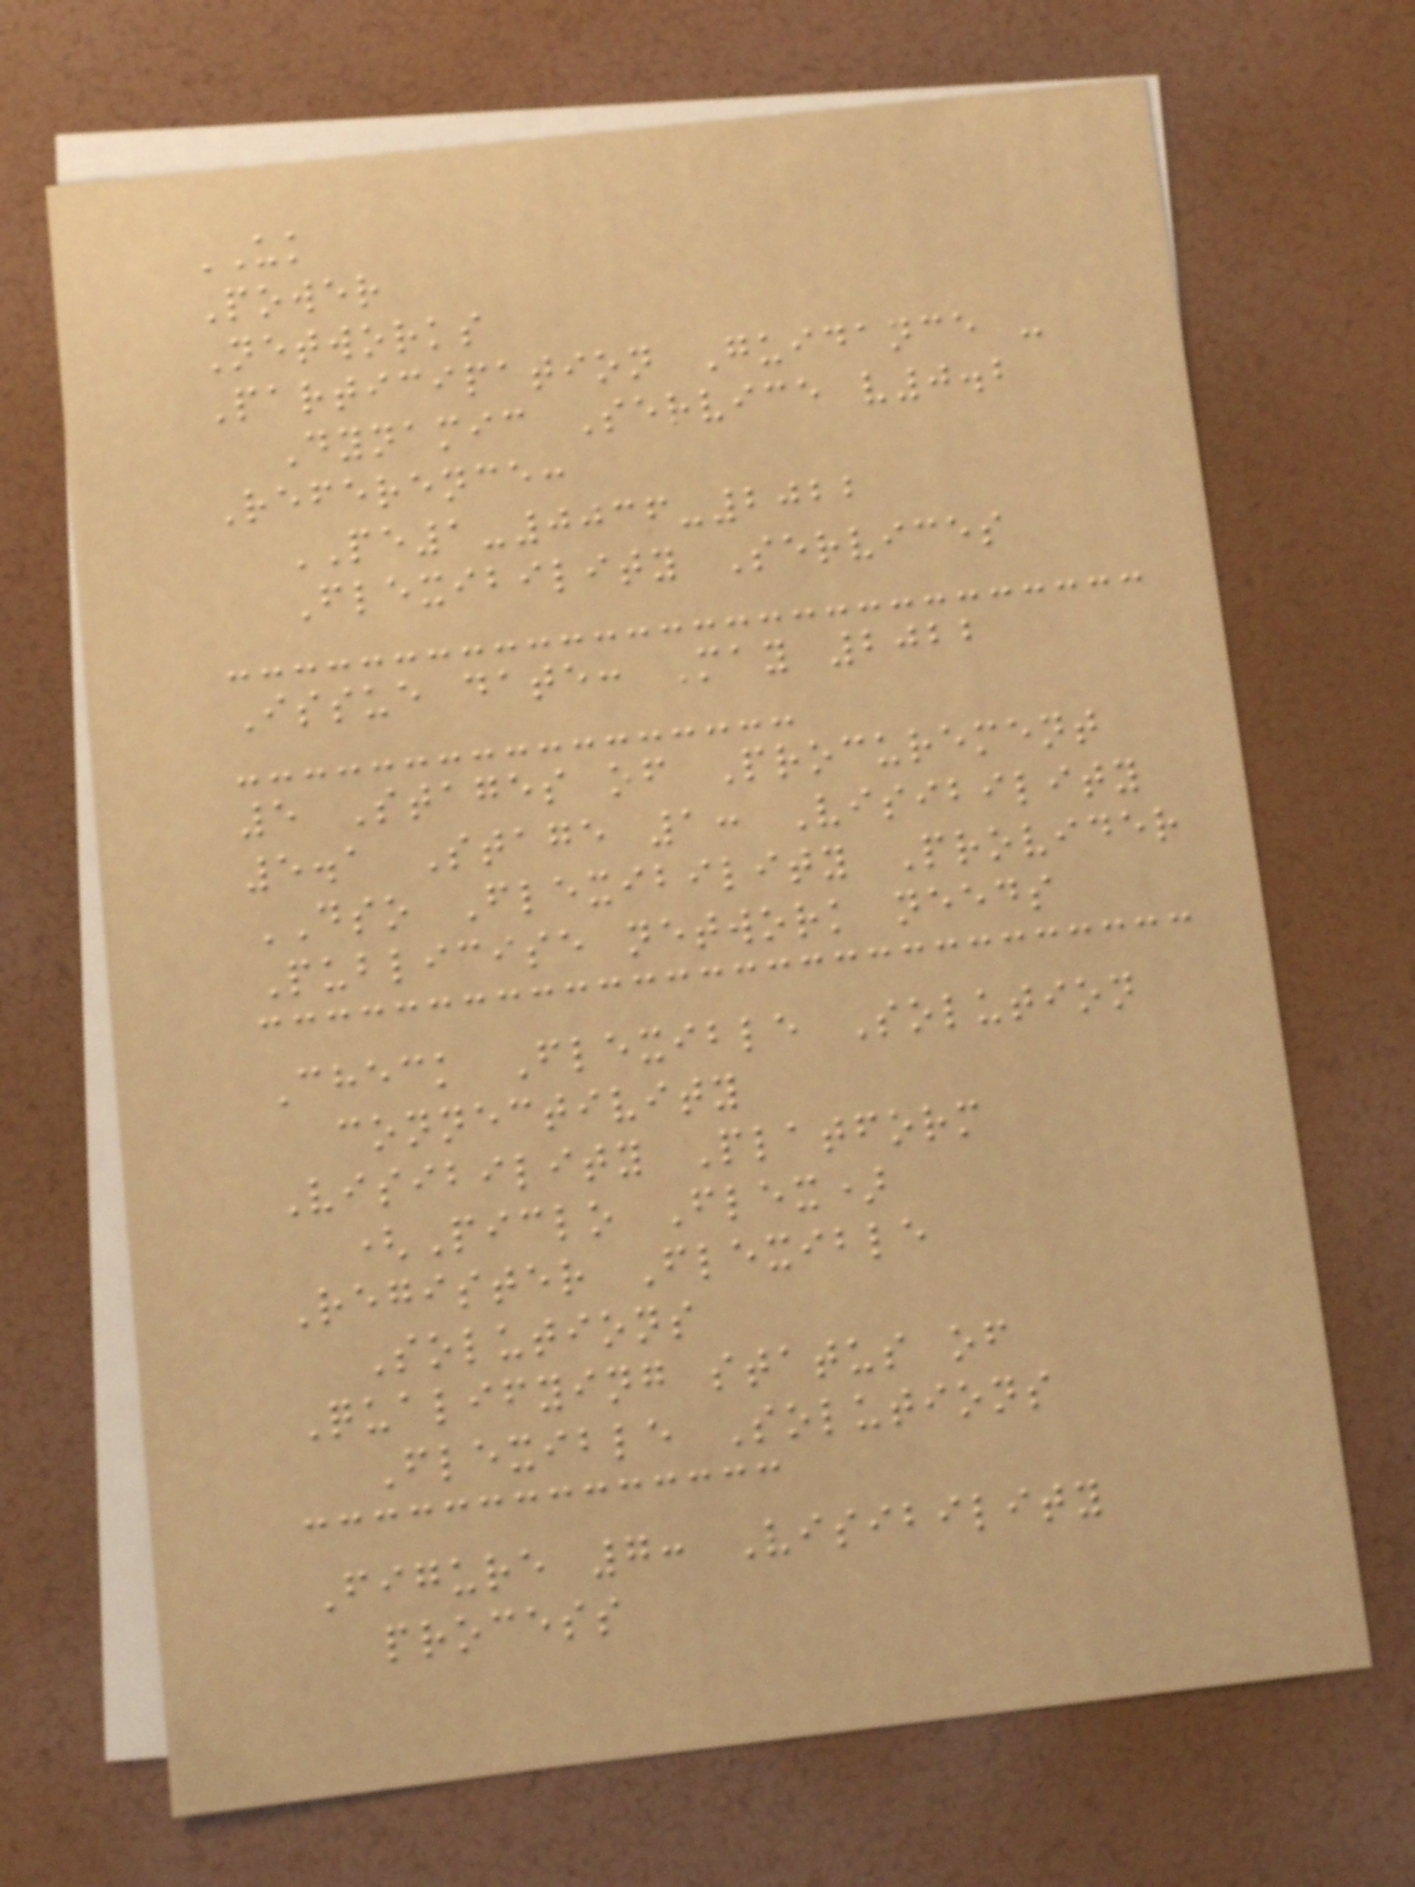UK
Power
Networks
Participation Guidance -
Dynamic Service v0.2
Reference:
PE1-0036-2022
Flexibility Services
Issue date: May 2022
5 Stages of Procurement
5.1 Stage 1: Visibility
DSO Flexibility Provider
Publicise network needs
Check Flexible Solution
connectivity
Visibility Platform
(Piclo Flex)
Register Flexible
Solutions
Qualifying status of
Flexible Solutions
Figure 7: Visibility
process
